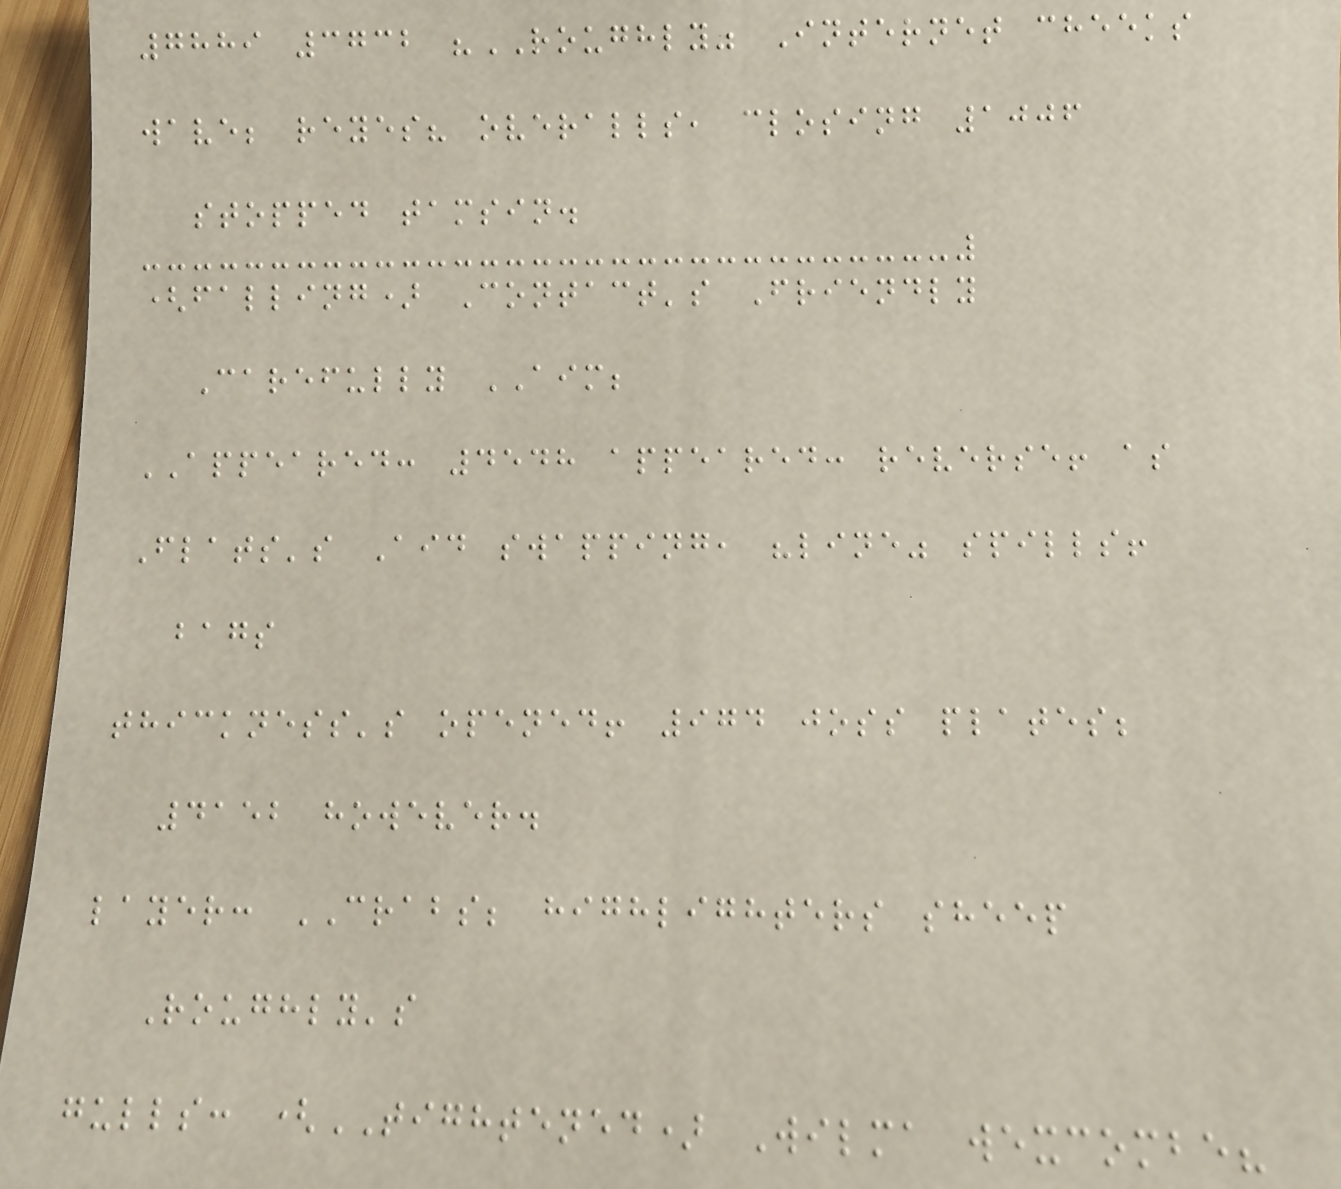7889 3732 "ROUGHLY" Internet cheeks
wave; reyes? overalls, closing 1006
stopped tamsin.
(falling) Contact's Friendly
Carefully AIM;
APPEARED: 4548 appeared: reverse! as
Flats's Aid swapping, "line" spills!
bags
thickness's opened! 974 joss plates;
4152 however.
layer: CRABS; highlighters sheep
Roughly's
gulls: (TIGHTENED) Wilma wexcombe?
